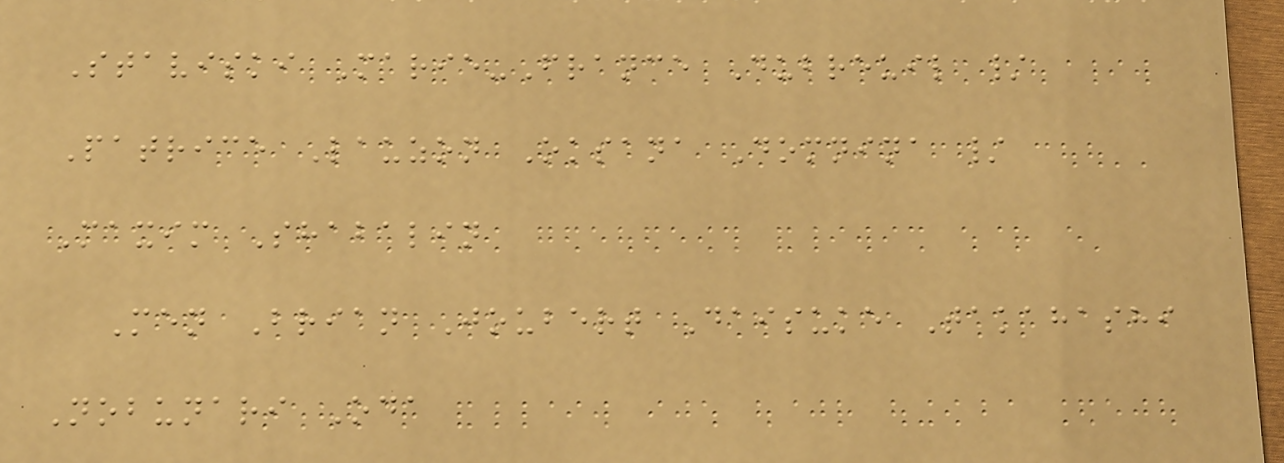Staviski Marie-France Dubreuil /
Patrice Lauzon Oksana Domnina /
Maxim Shabalin
Men Brian Joubert Daisuke Takahashi
Nobunari Oda
